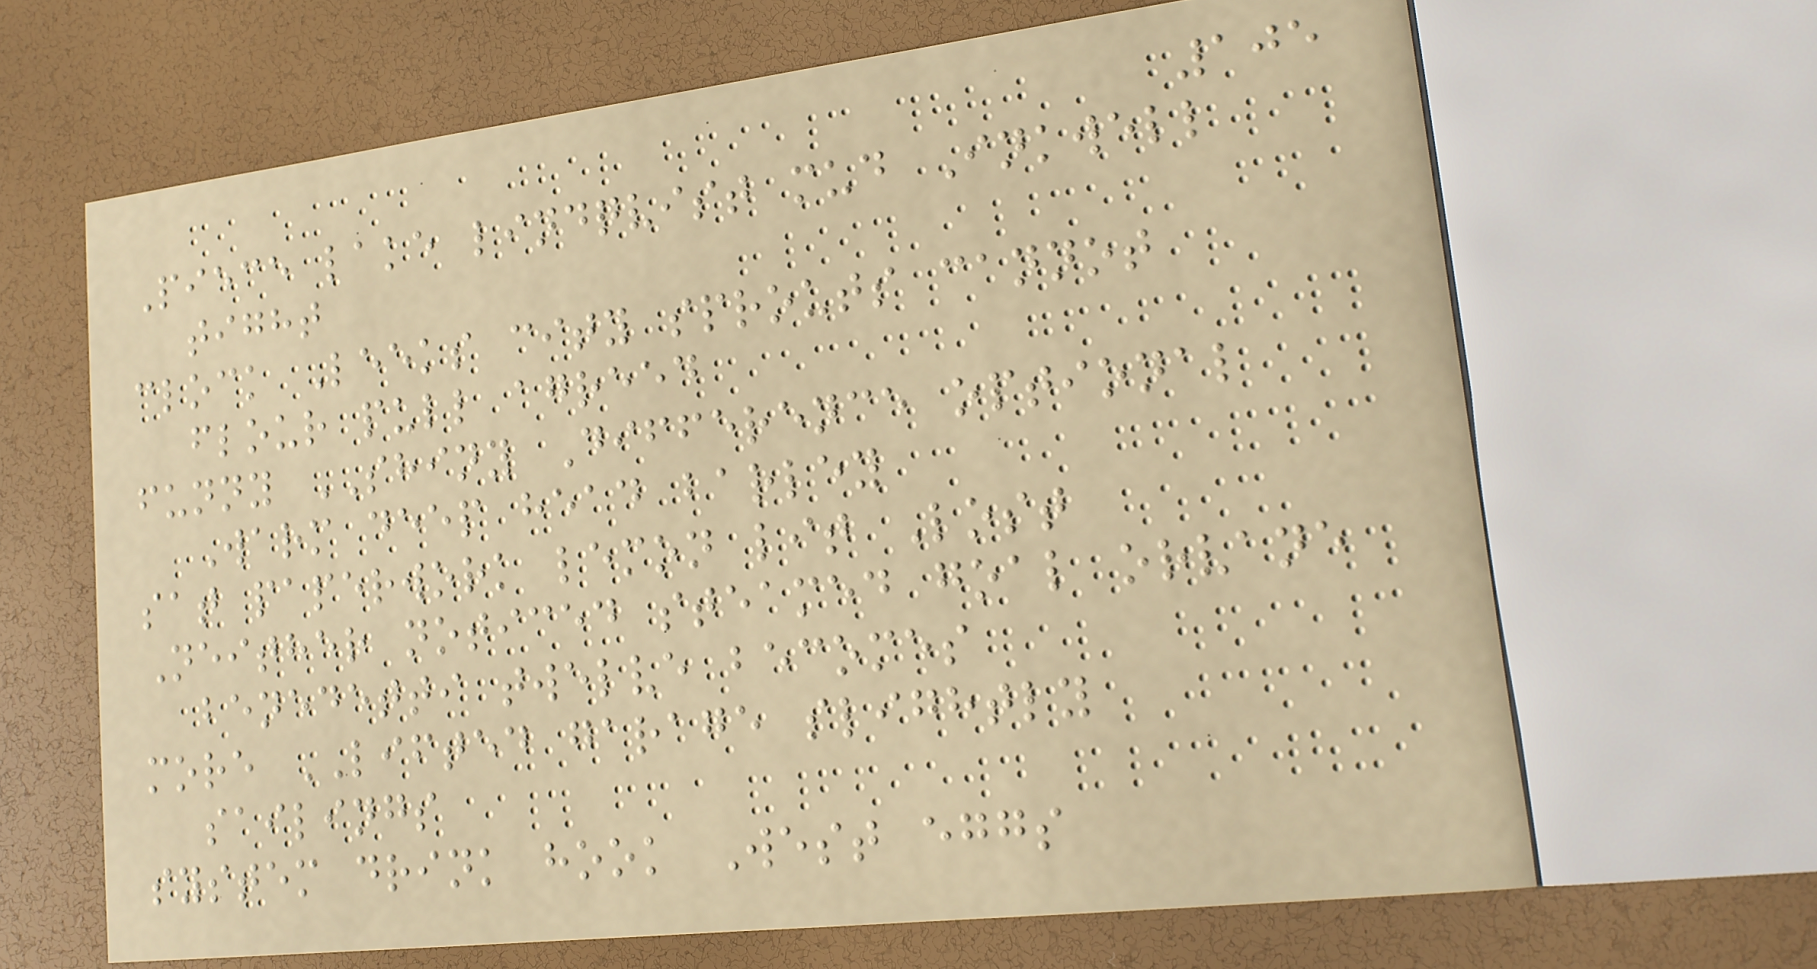105
Piece lake lindqvist mud Inkwell
tight
clock Leeks city sprouts cannot
flour pull agreed
funny SHINY Difference optional
Warm deep head barley
sat paperwork lemon lit Lost
Neither noticed steamed goal orvane
benedetti twelve becomes
more LIFTED garage slightly
sailings
system drink hook West eggs
